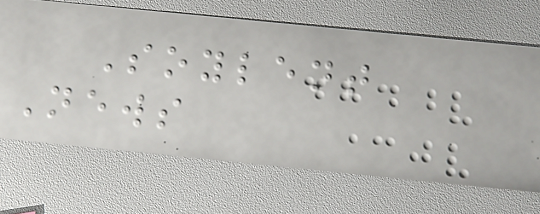Soylent
News
